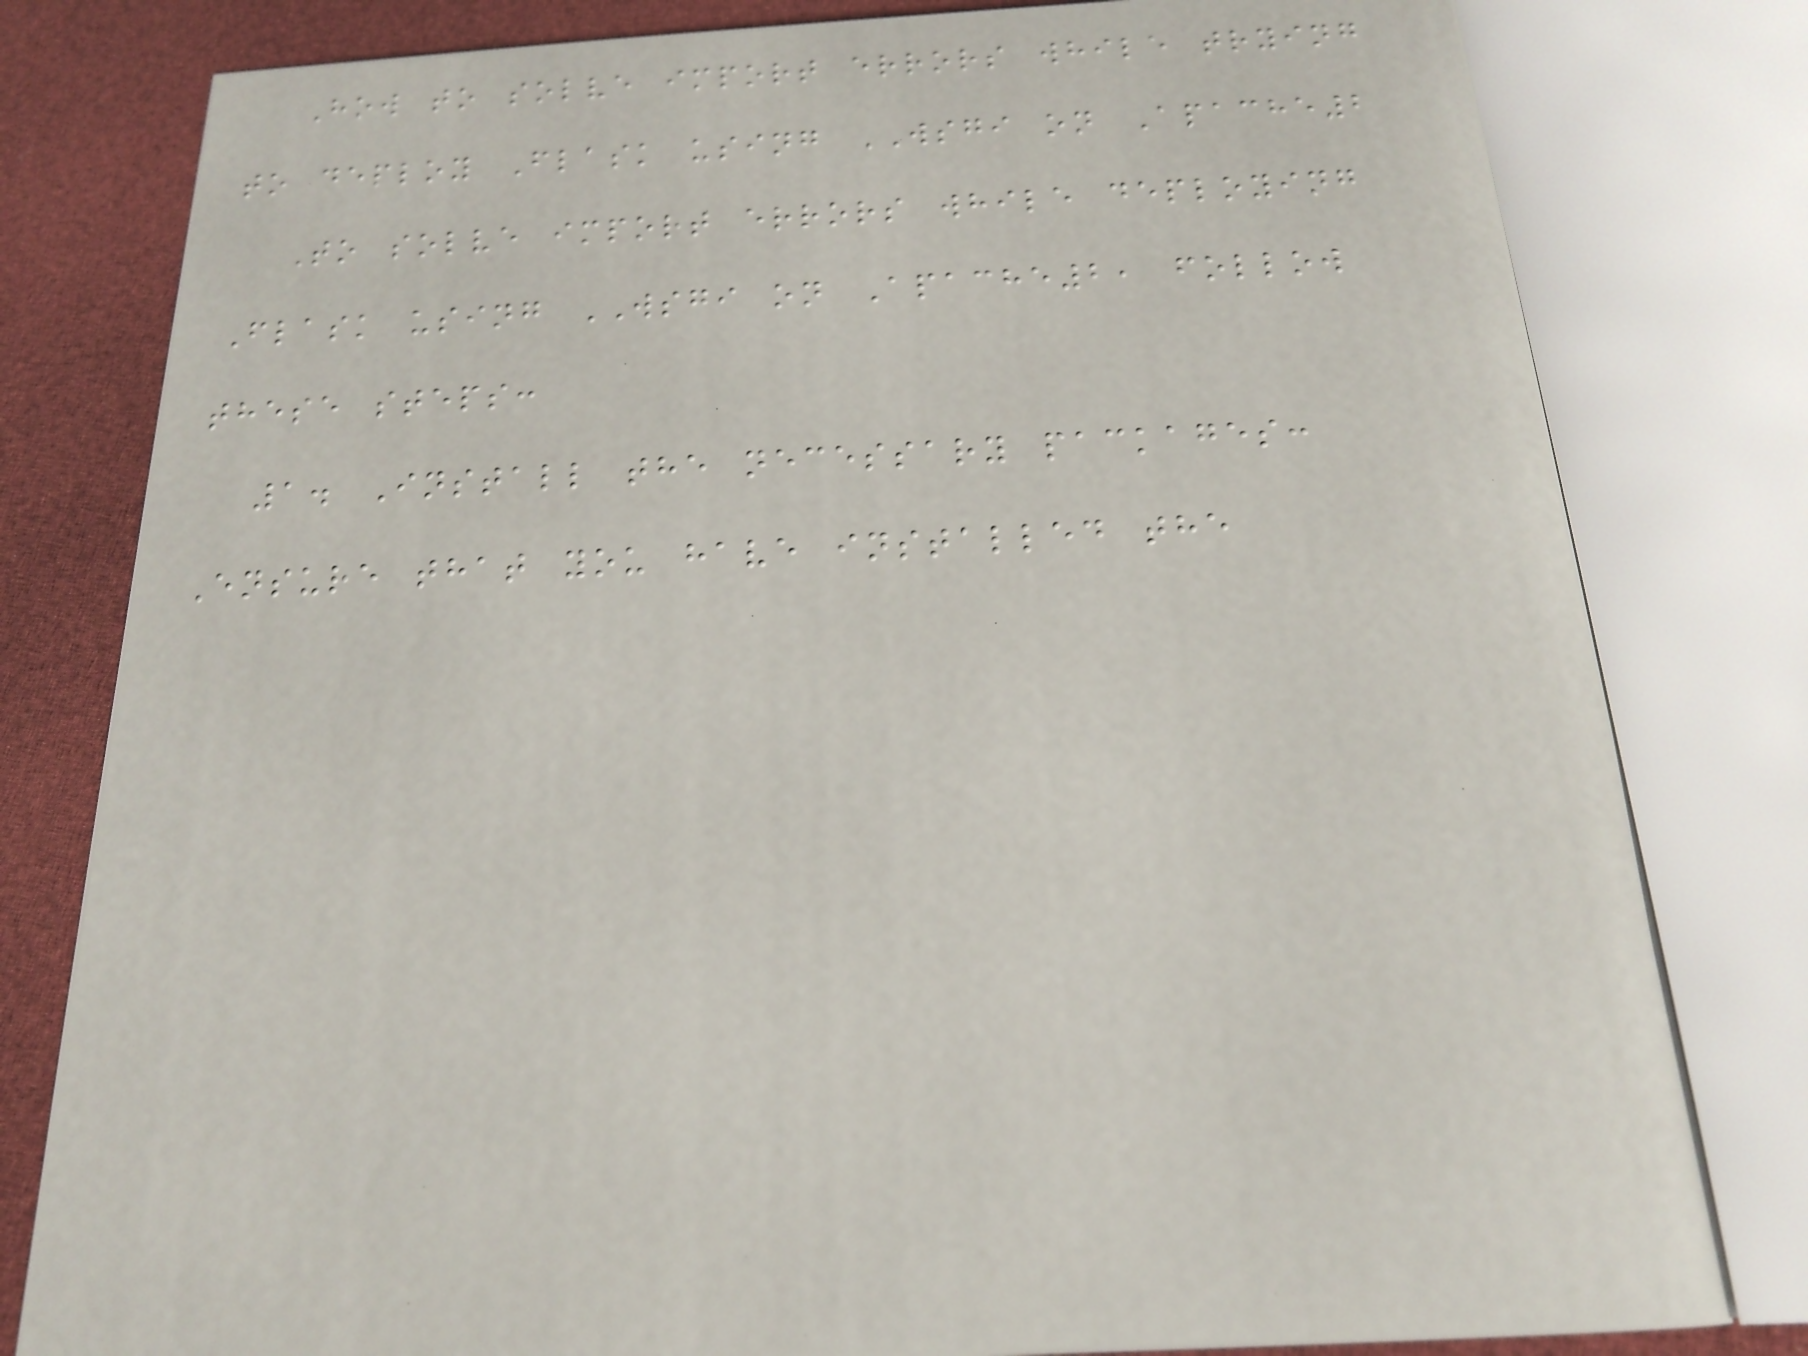How to solve import errors while trying
to deploy Flask using WSGI on Apache2
To solve import errors while deploying
Flask using WSGI on Apache2, follow
these steps:
1. Install the necessary packages:
Ensure that you have installed the
